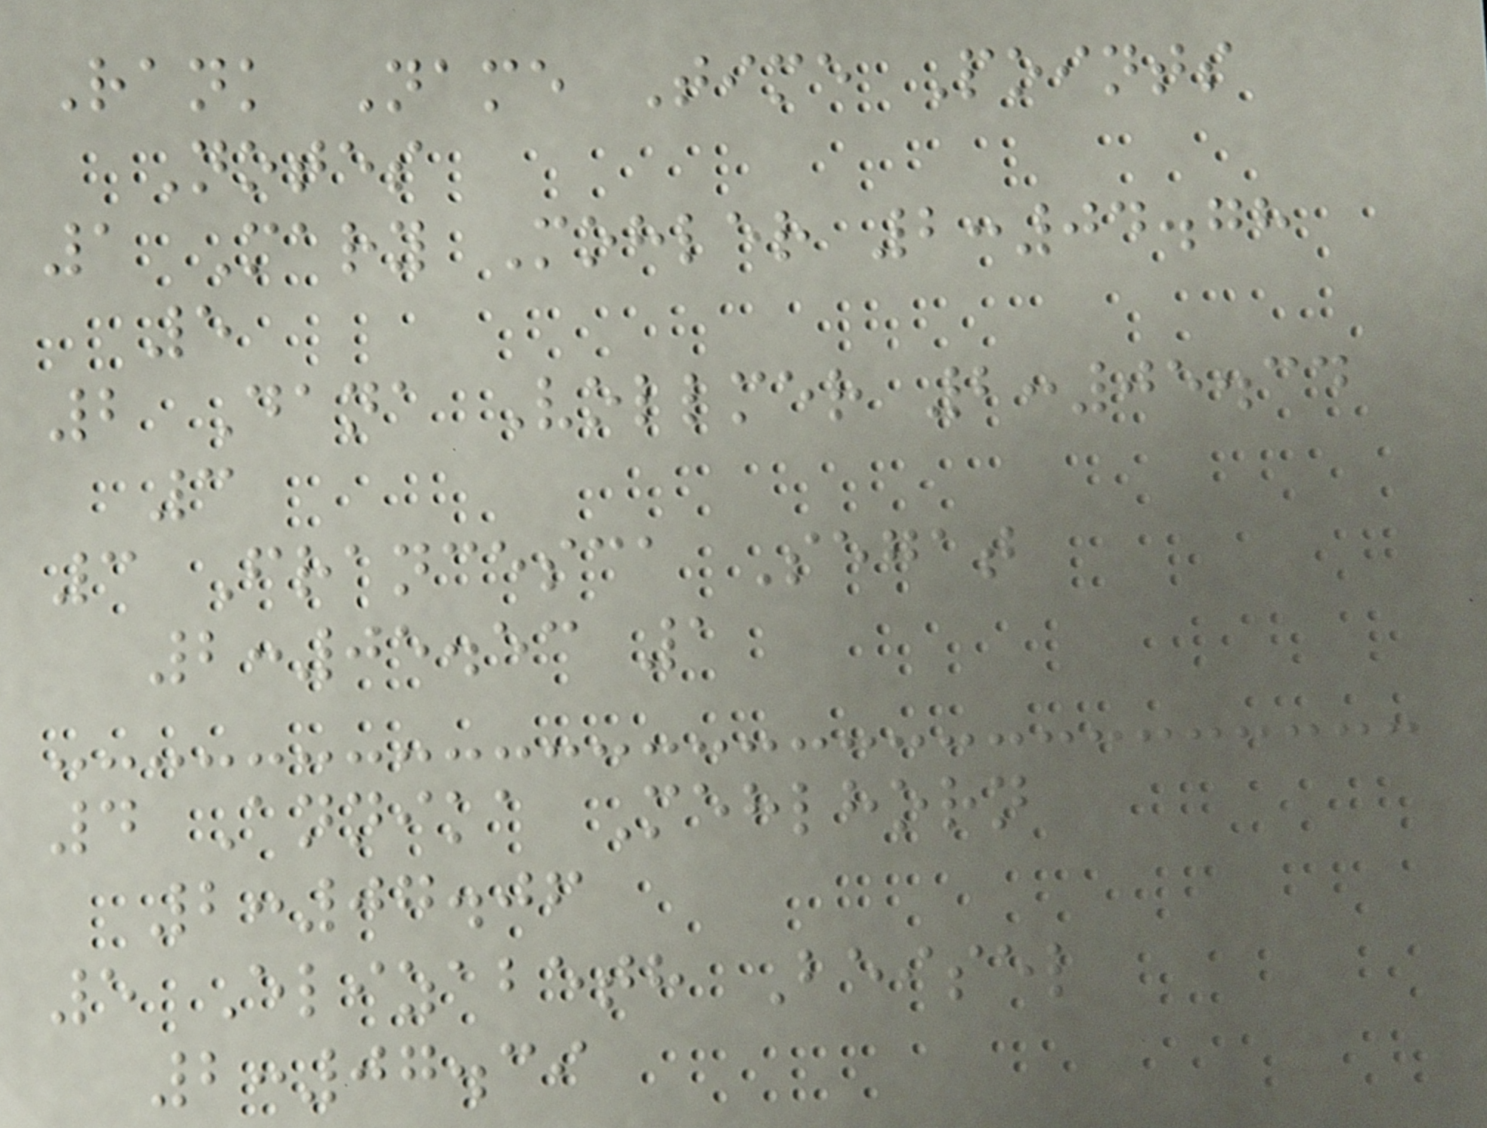Rank Name Time Points
Notes
1 Mary Mohler 2:04.78
5
2 Dana Vollmer 2:05.34
3
3 Francesca Segat
2:05.53 1
4 Annika Mehlhorn
2:07.06
5 Elizabeth Beisel
2:07.39
